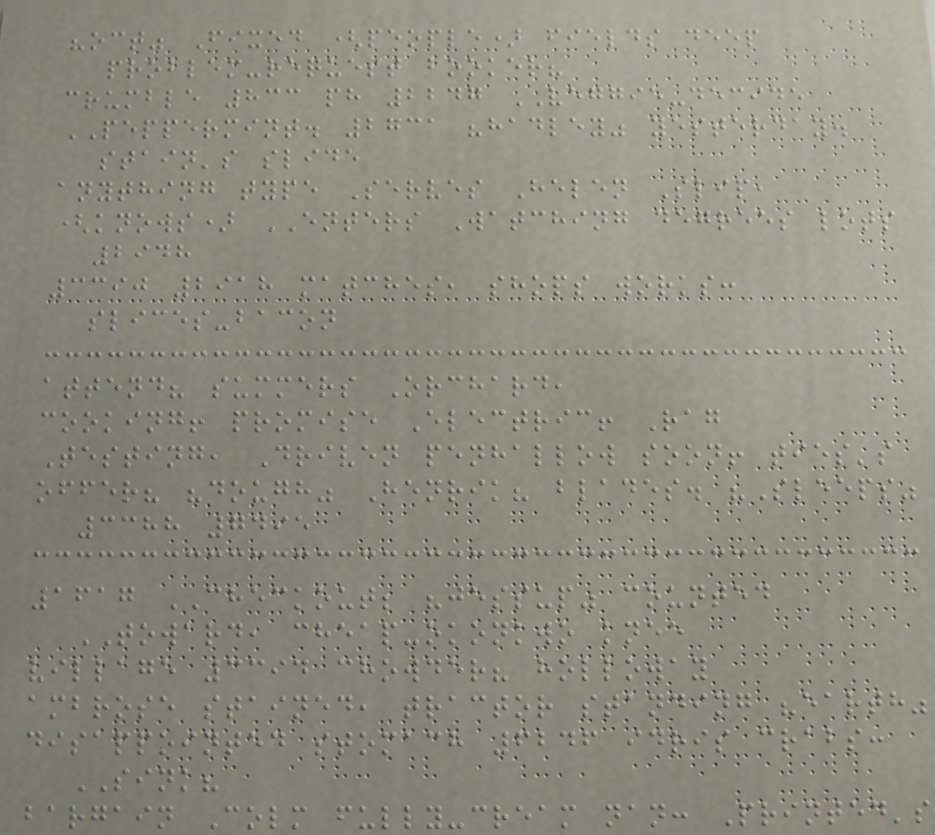"oct" Fixed (people) fields deep
problem-request booker?
crumble 833 ph 2247 VEGGIE-decide
PEPPERMINT. 2731 "hadley" yesterday.
stain's slide
anything type Serves Helen Slip,
(knows) ENTERS Watching degrees lots
2948
3390 2918 matches, shops works:
slices-bacon
attend? summers Orchard,
cooking! promise Electric! Rag
Testing, Driven penhallow soon! ties's
offer? "dough" Henrik? blades. "Sleeps"
3388 7495
1617 CHECKOUT; "jessup" counted
TOWARD, cheap-okonkwo knee
village 3394 chowder? holloway
ambrose stained, tractor standing "earth"
disappointed stomach 6246 idris crabs:
SINK?
bargain Colm fully-cream nan: Printed's
